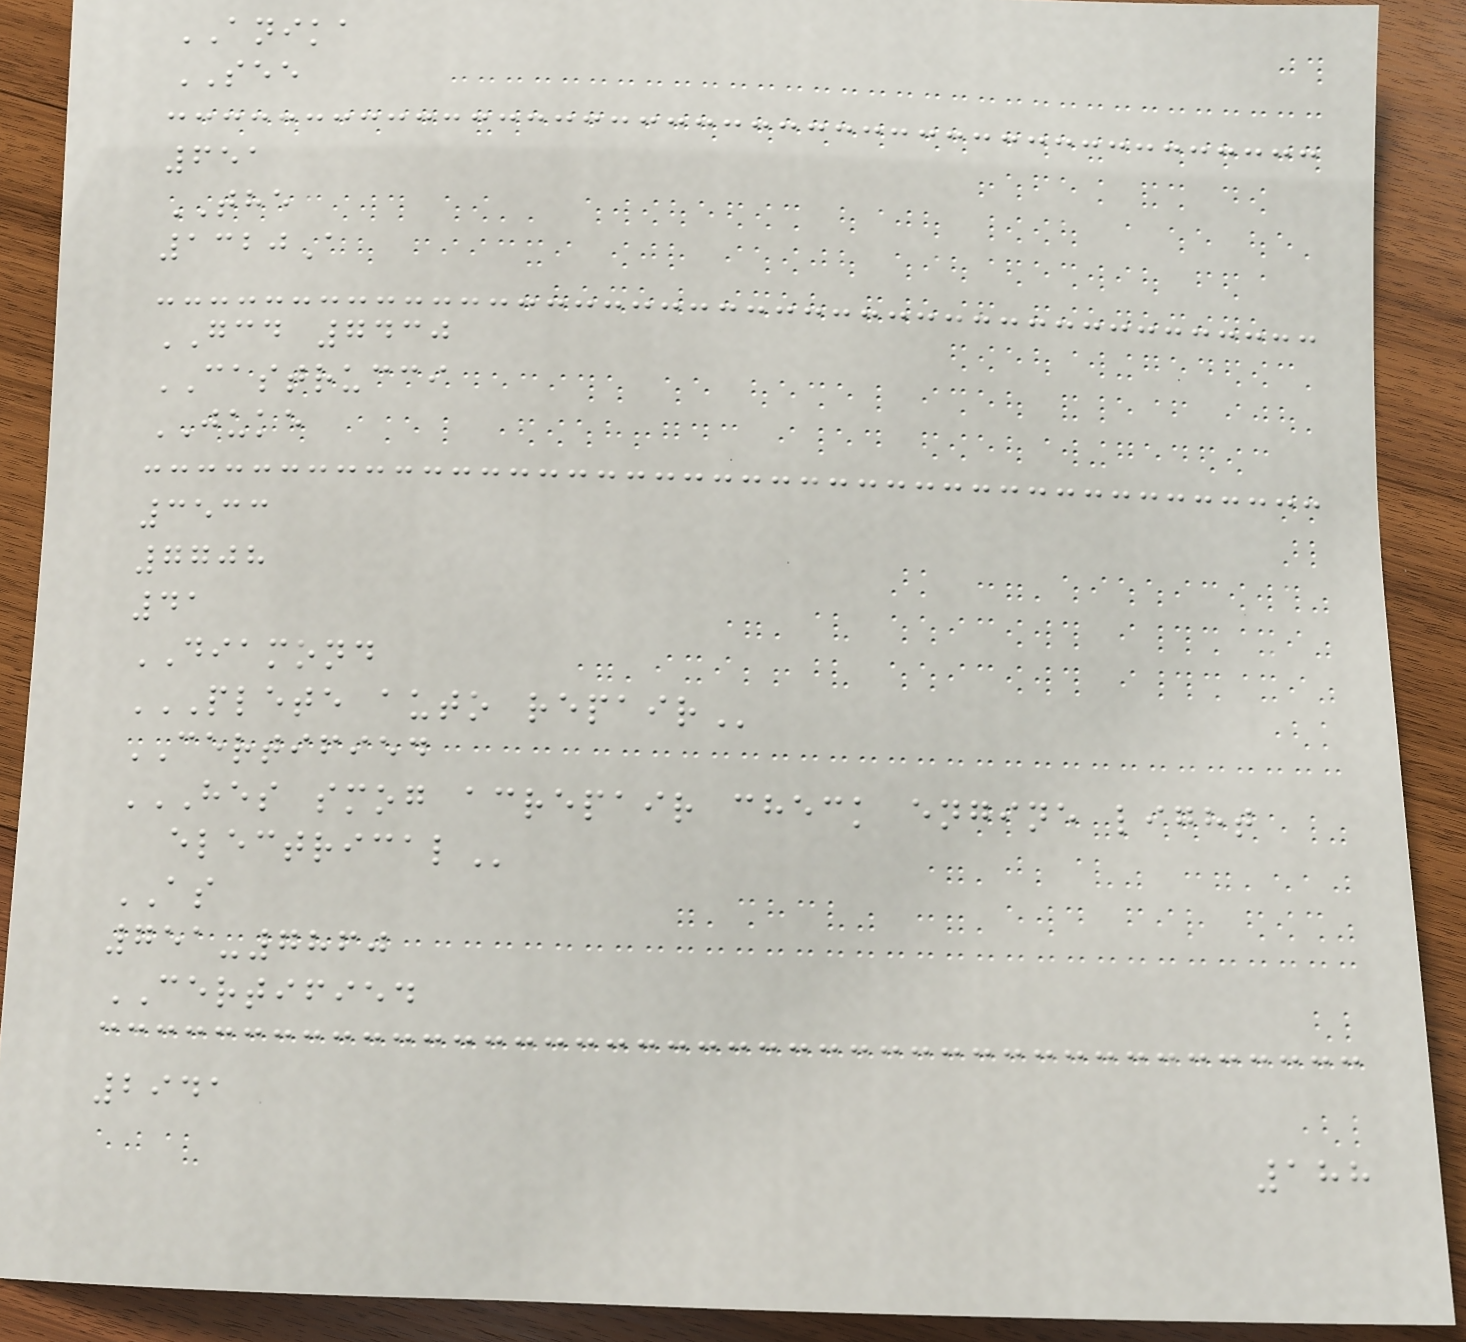ANIKA
SEE
651
THE
1320A
GCD 7430
CASTRUCCI
JUKE
3533
7708
41
DIAMOND
PLETE AUTO REPAIR
CERTIFIED
HES SMOG ACREPAIR CHECK ENGINE LIGHT
ELECTRICAL
AS
751-7860
CERTIFIED
2941
188
